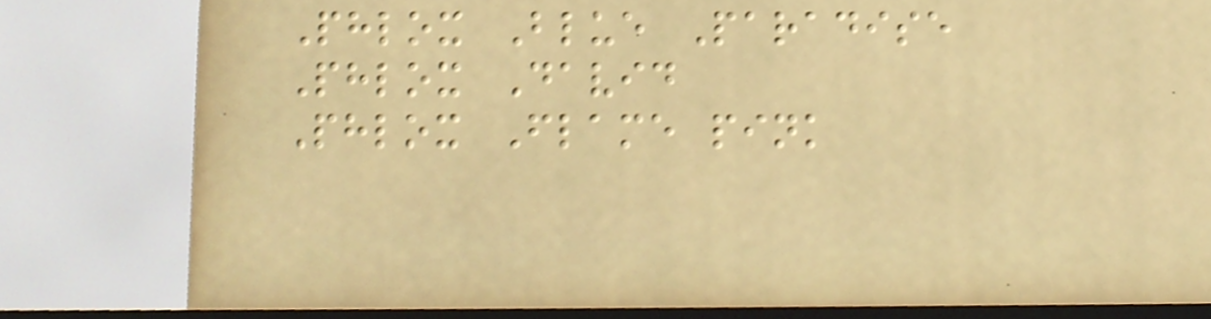Phlox Blue Paradise
Phlox David
Phlox Flame pink
